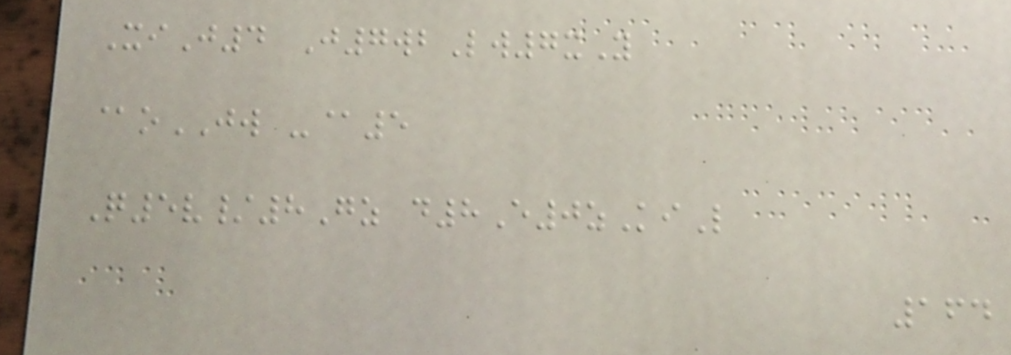XiJ4 J7wbLw7xY
@oJW -@5
Q5v/8Gz d8E0zKiL
164
